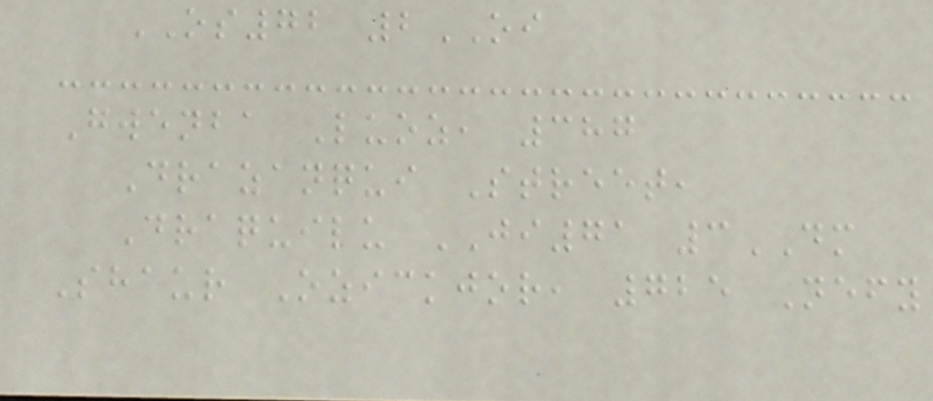OS72 2OI
Gwenba Luoz, 387
Drazanqui Street,
Draquilu JI71 3DM
Shaur Ozickjor, 725 Nefy
